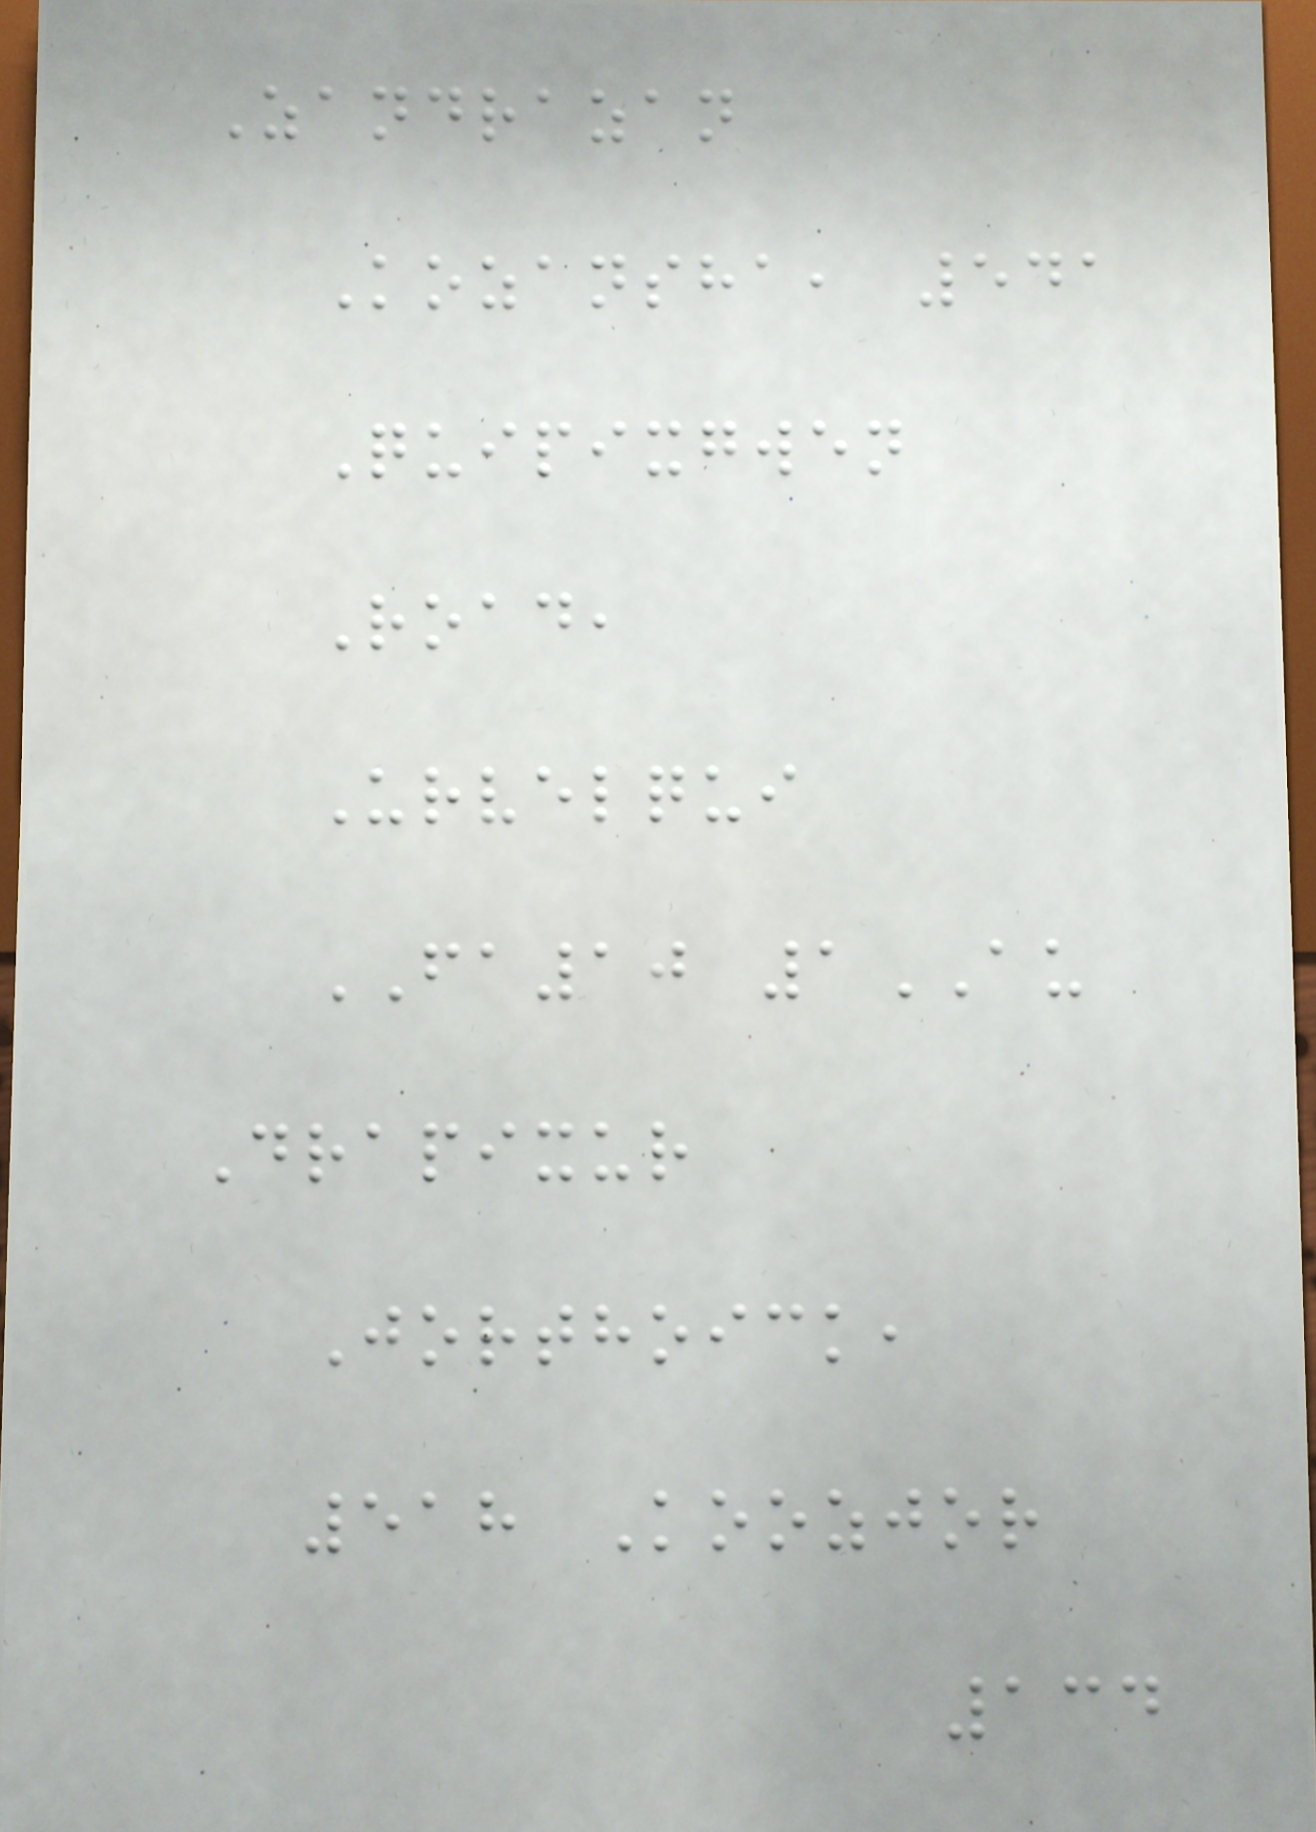Zandrazan
Kozansha, 541
Quipixgwen
Road,
Urvelqui
FA10 1AU
Drapixur
Jorthoick,
518 Koozjor
134
